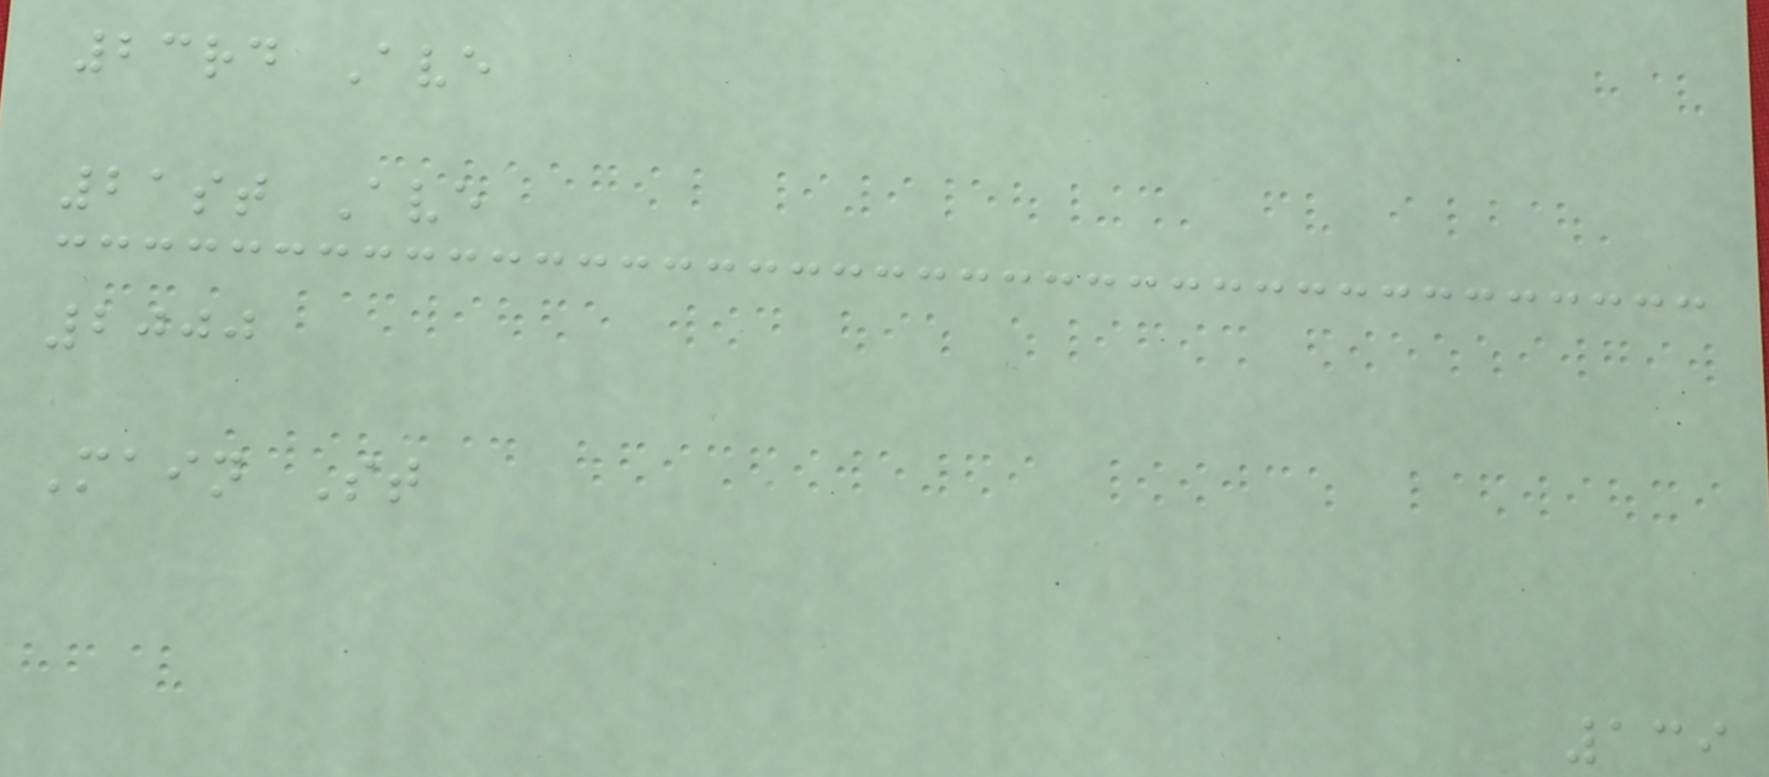23rd Ave
21st Ave
2000
Main St
139
